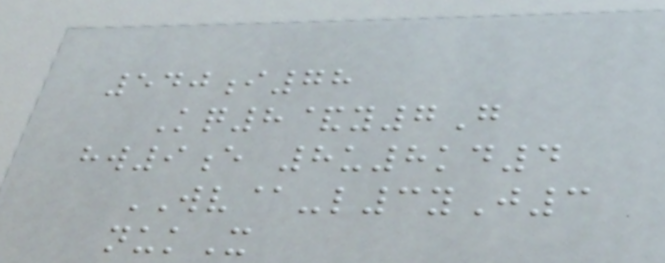540i78
Kq8&y7G
hw9e 8u8kd4
WV@-l3yJ3
nukX
